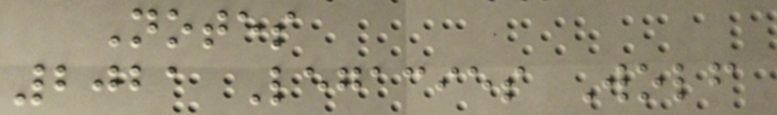Notes
2021 Legacies Wolf
